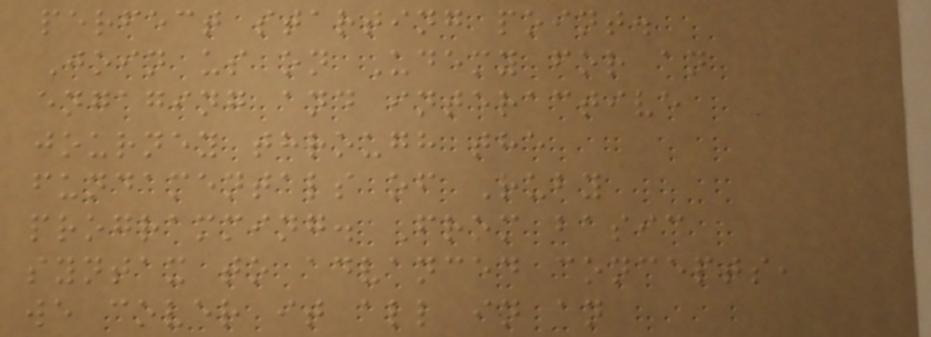perfect starting point.
Join us on Udemy for an
engaging and interactive
journey through the
fundamentals of Ruby
programming. From basic
syntax to advanced concepts,
we cover it all in an
